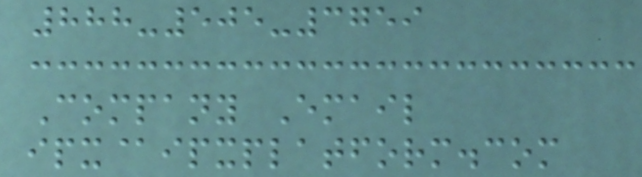888-505-3759
Company Email
ipx@ipxplatform.com
